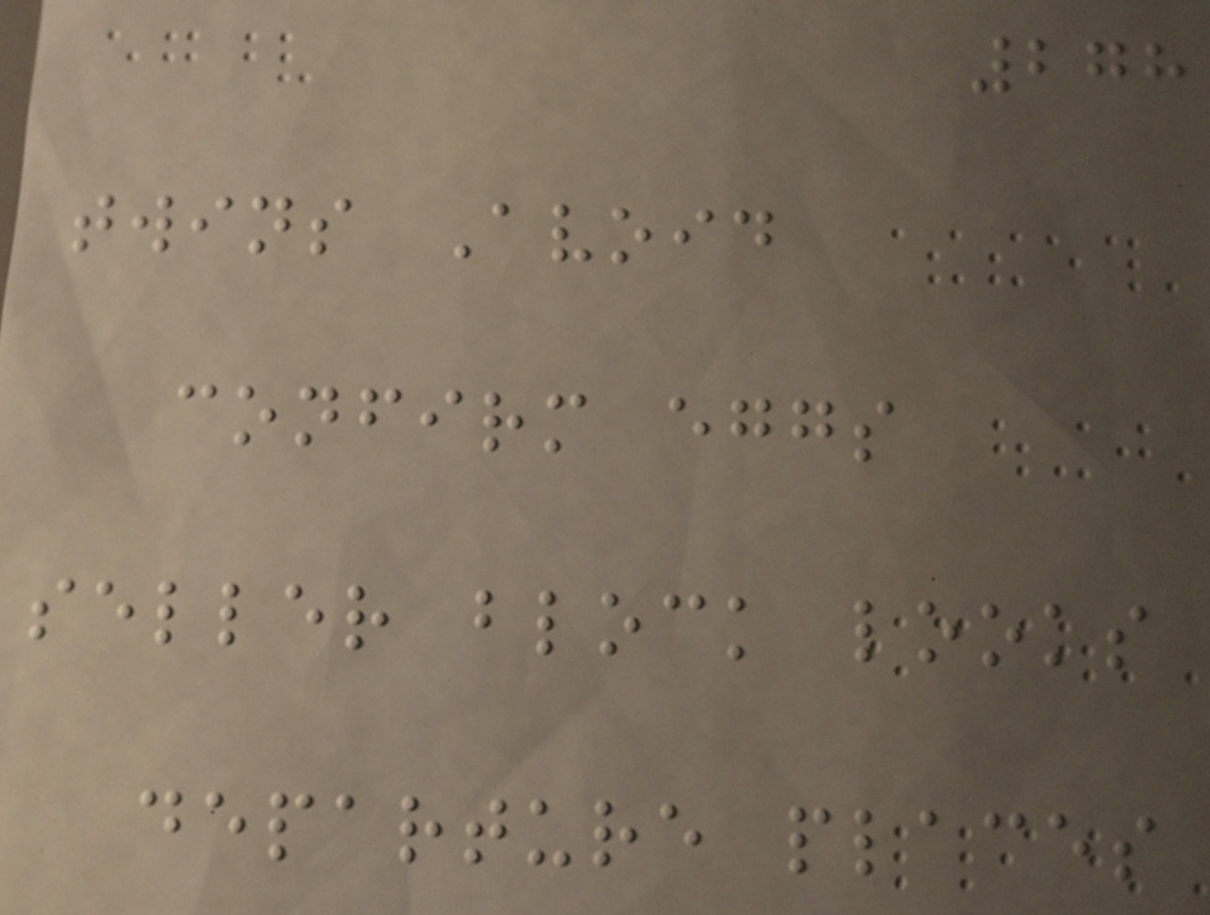278
twins Avoid
confirm eggs
seller block looks
departure places
